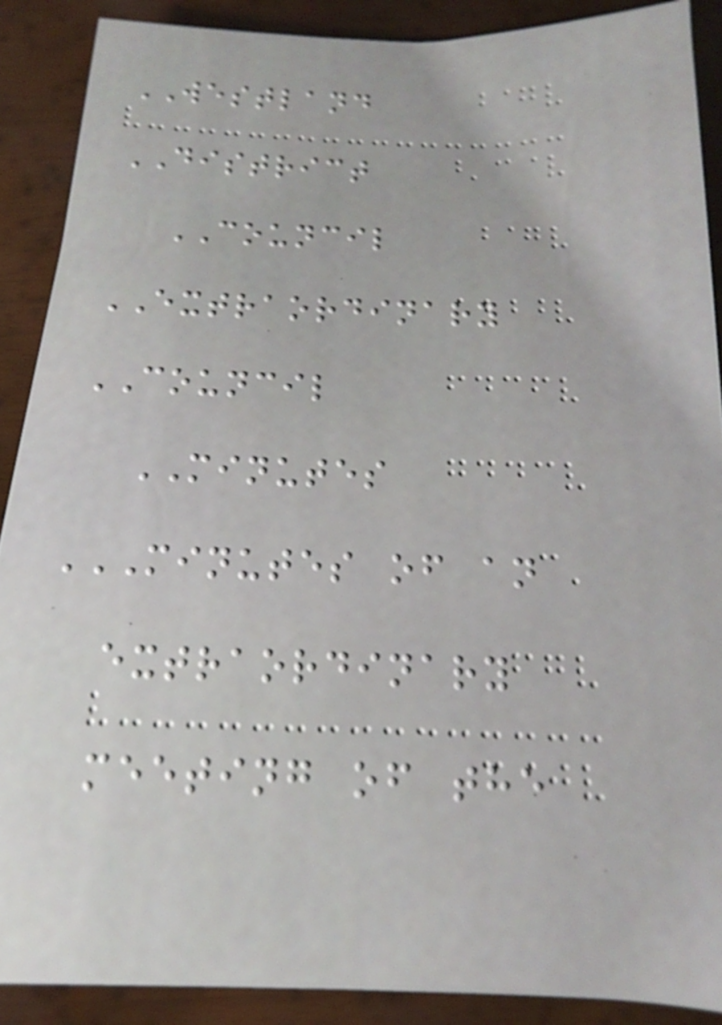WESTLAND
DISTRICT
COUNCIL
EXTRAORDINARY
COUNCIL
MINUTES
MINUTES OF AN
EXTRAORDINARY
MEETING OF THE
